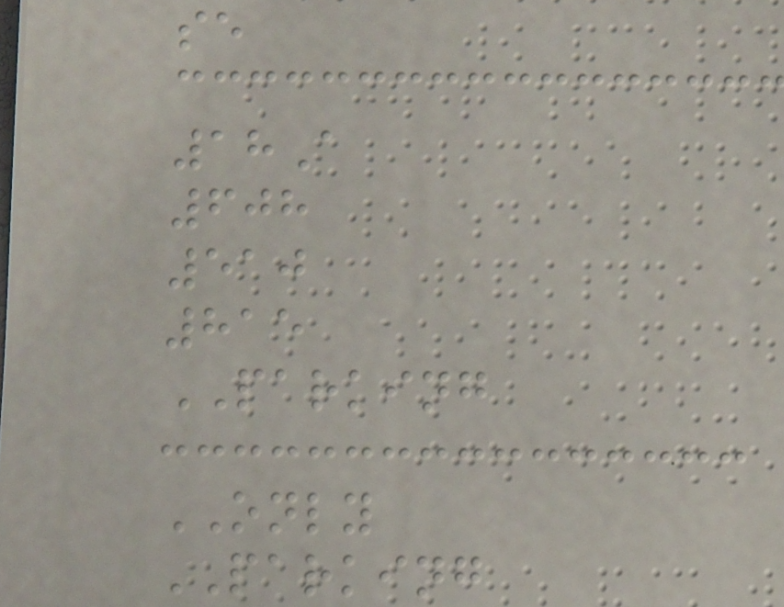se
18A
608
510
815
PARKING
ONLY
PARKING
